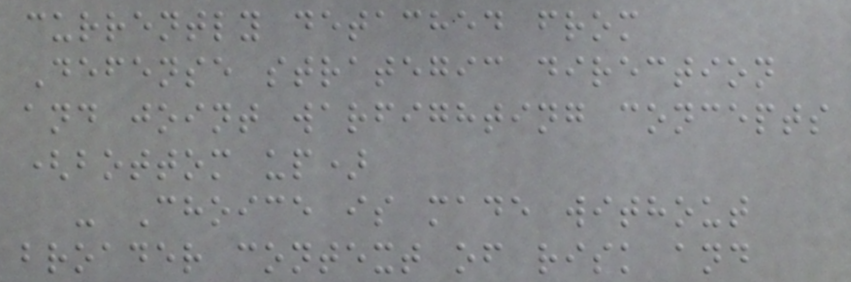currently detached from
Defense strategic direction
and joint warfighting concepts
(bottom up)
- Choice is made without
broader context of risk and
